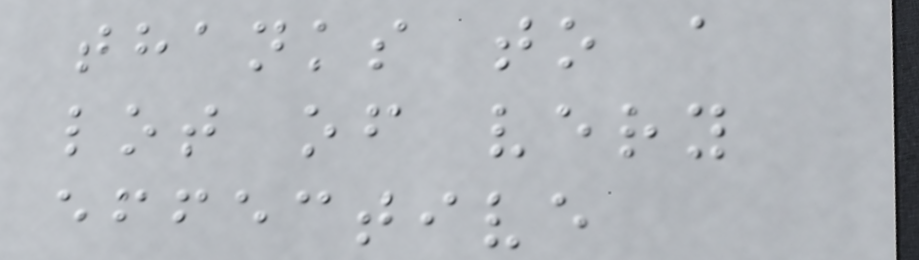thanks to a
lot of very
effective
